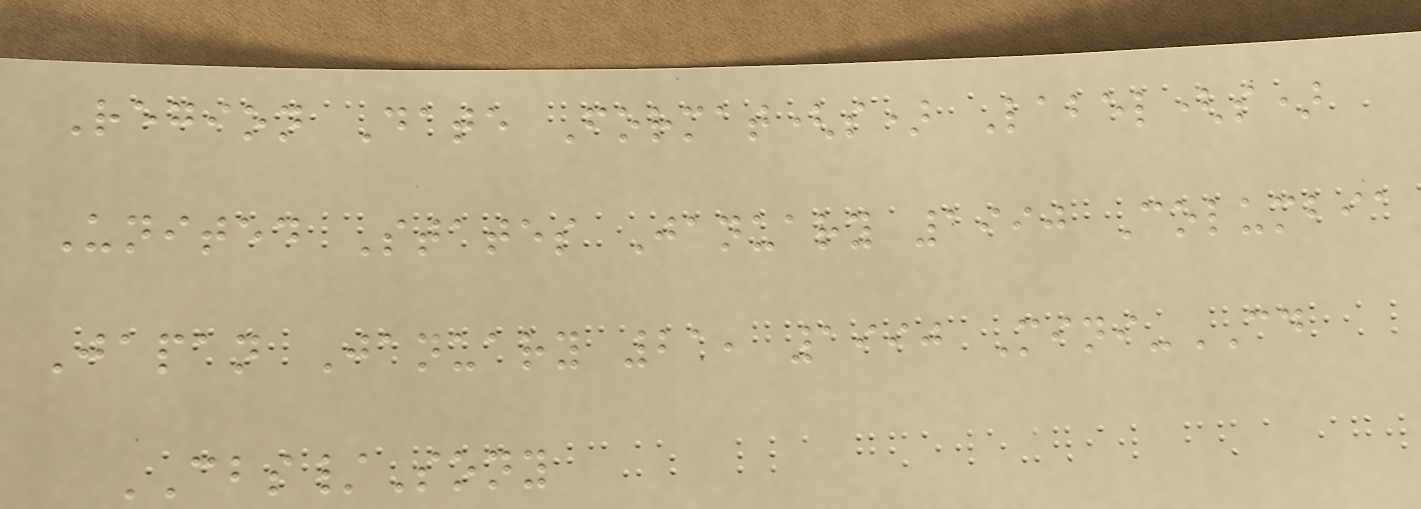Region Date Format(s) Label(s)
United States January 1990 Columbia
Japan January 21, 1990 Mini-CD
CBS/Sony
